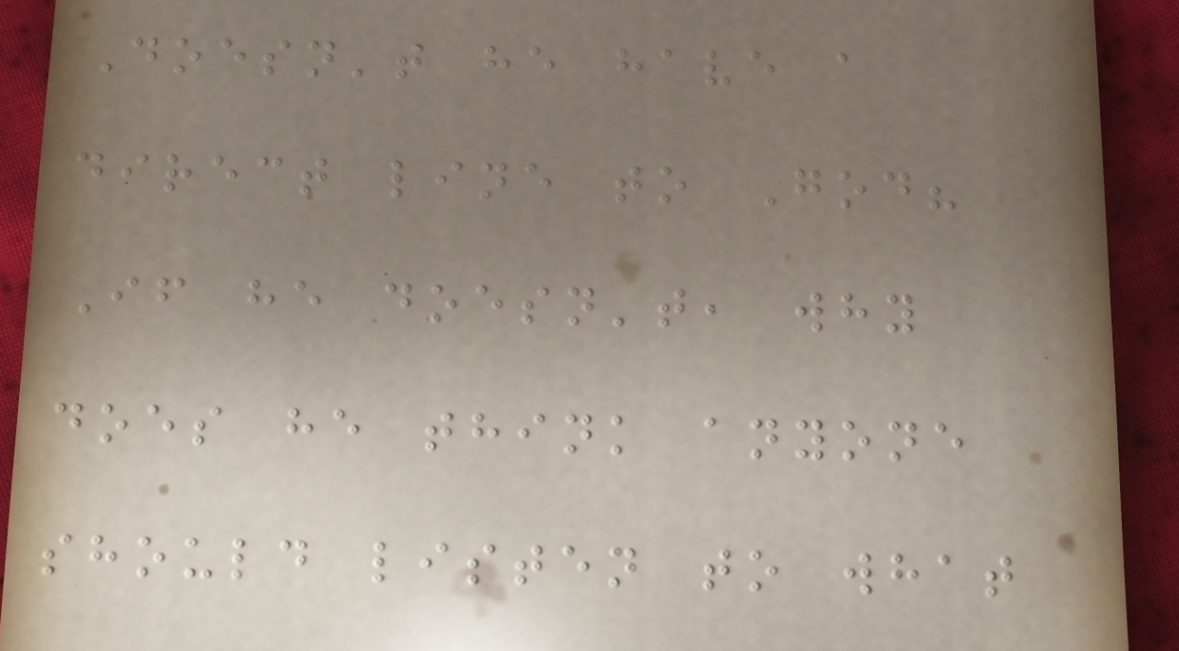Doesn't he have a
direct line to God?
If he doesn't, why
does he think anyone
should listen to what
